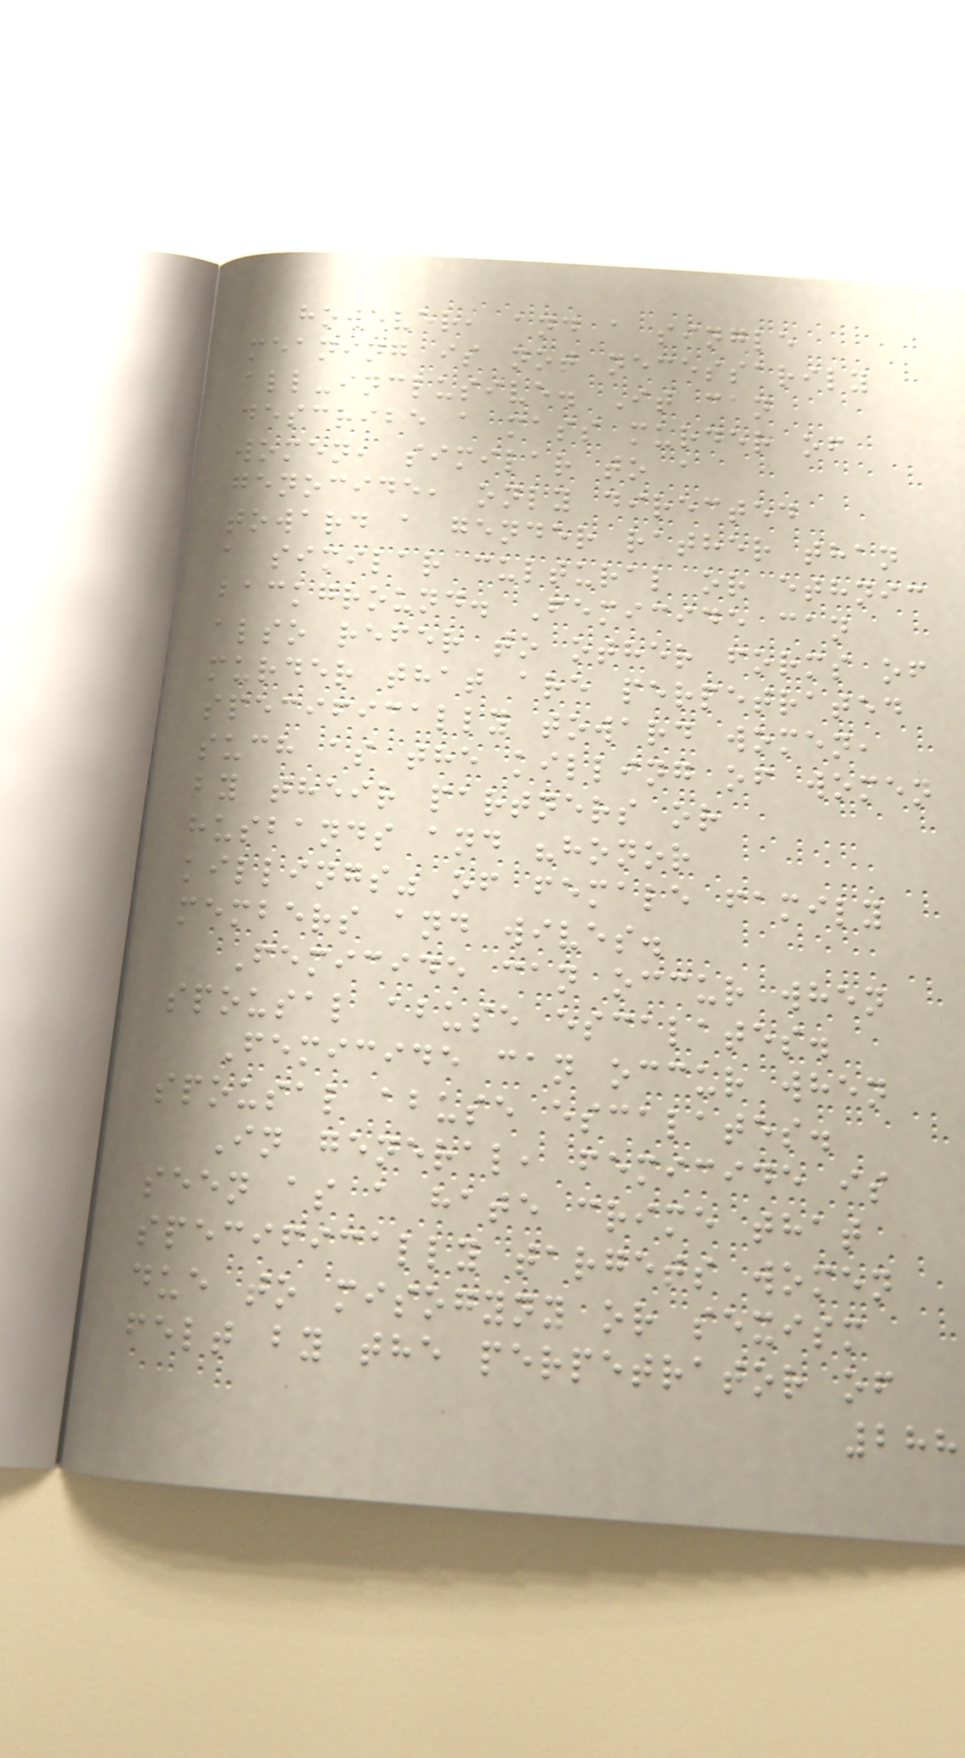however, and a single
meaning is not necessarily
all-inclusive. It can
describe a mass murder of
women, similar to a
genocide, only directed
toward a gender rather than
a similar cultural or ethnic
background. Femicide can
also refer to other forms of
murder that are perpetrated
specifically toward women,
such as the killing of women
by their partners or
husbands and "honor
killings" of female family
members and wives.
Femicide can occur when
spousal abuse escalates.
Femicide can occur when
spousal abuse escalates.
In general, femicide is
seen as a hate crime that
specifically targets women
due to misogyny or sexism
felt by the perpetrator of
288
